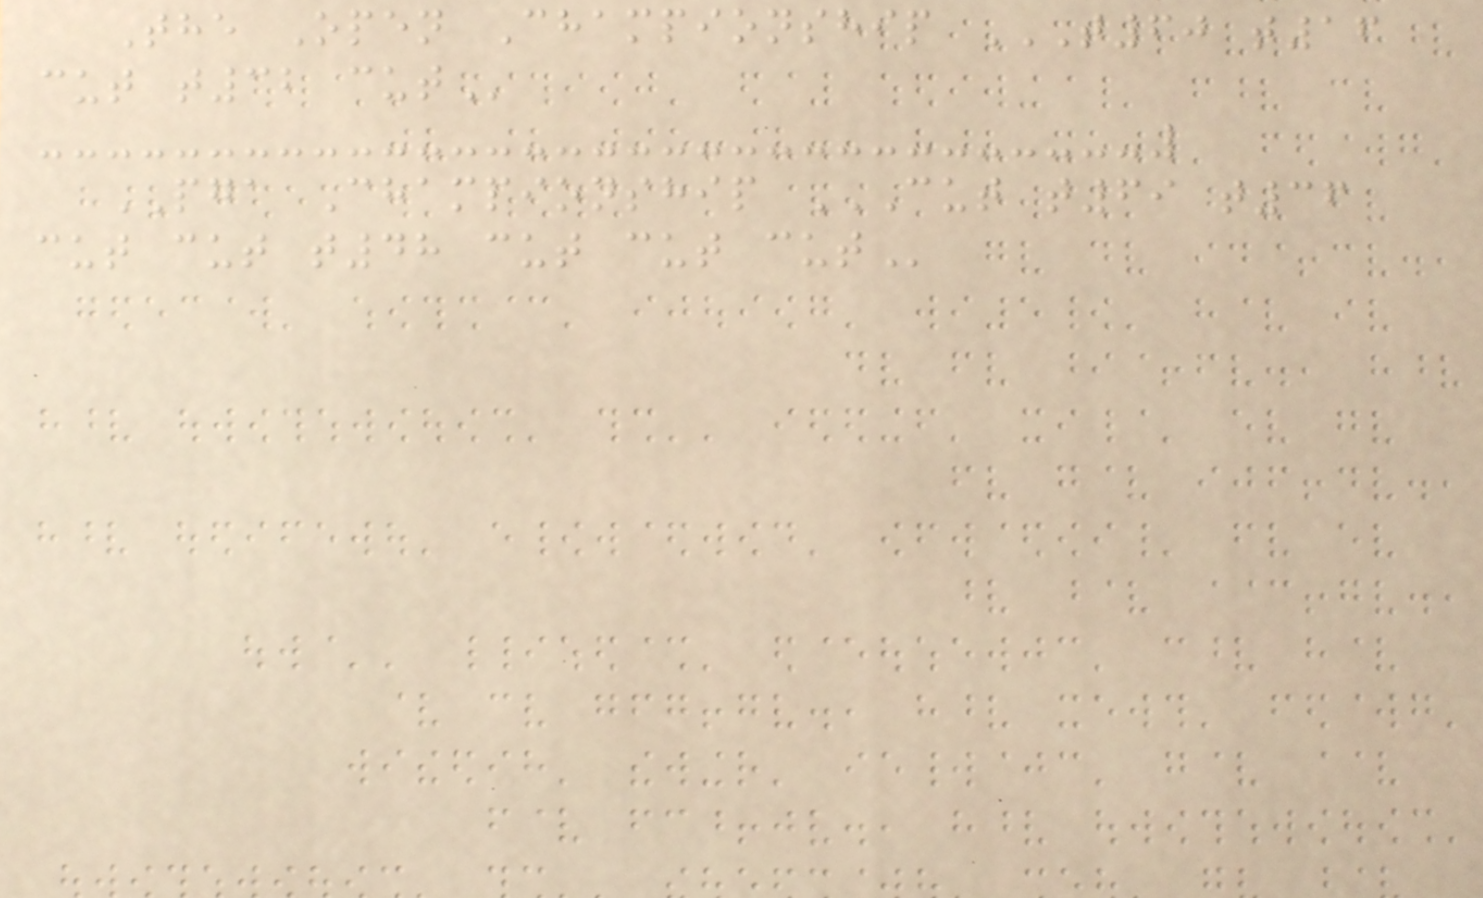The Open Championship T60 T16
CUT T32 CUT
PGA Championship CUT T69 T36
CUT CUT T48 CUT CUT CUT
